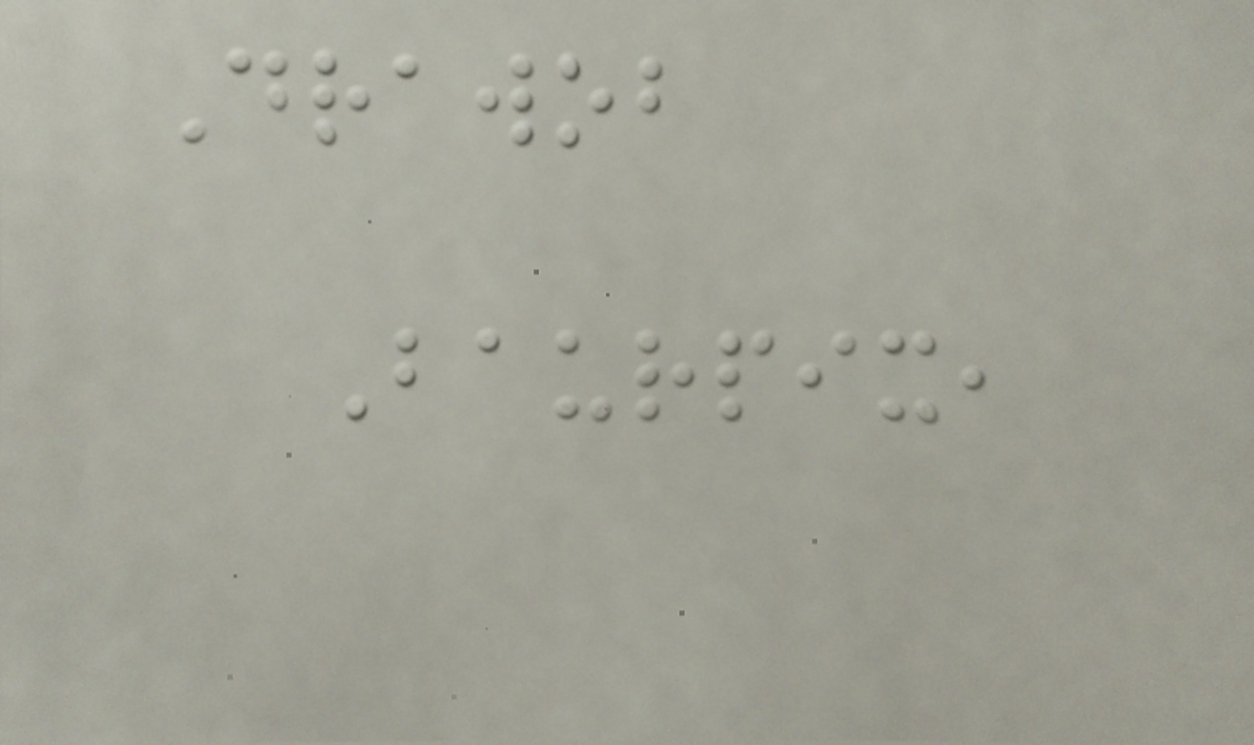Drawob
Baurpix,
